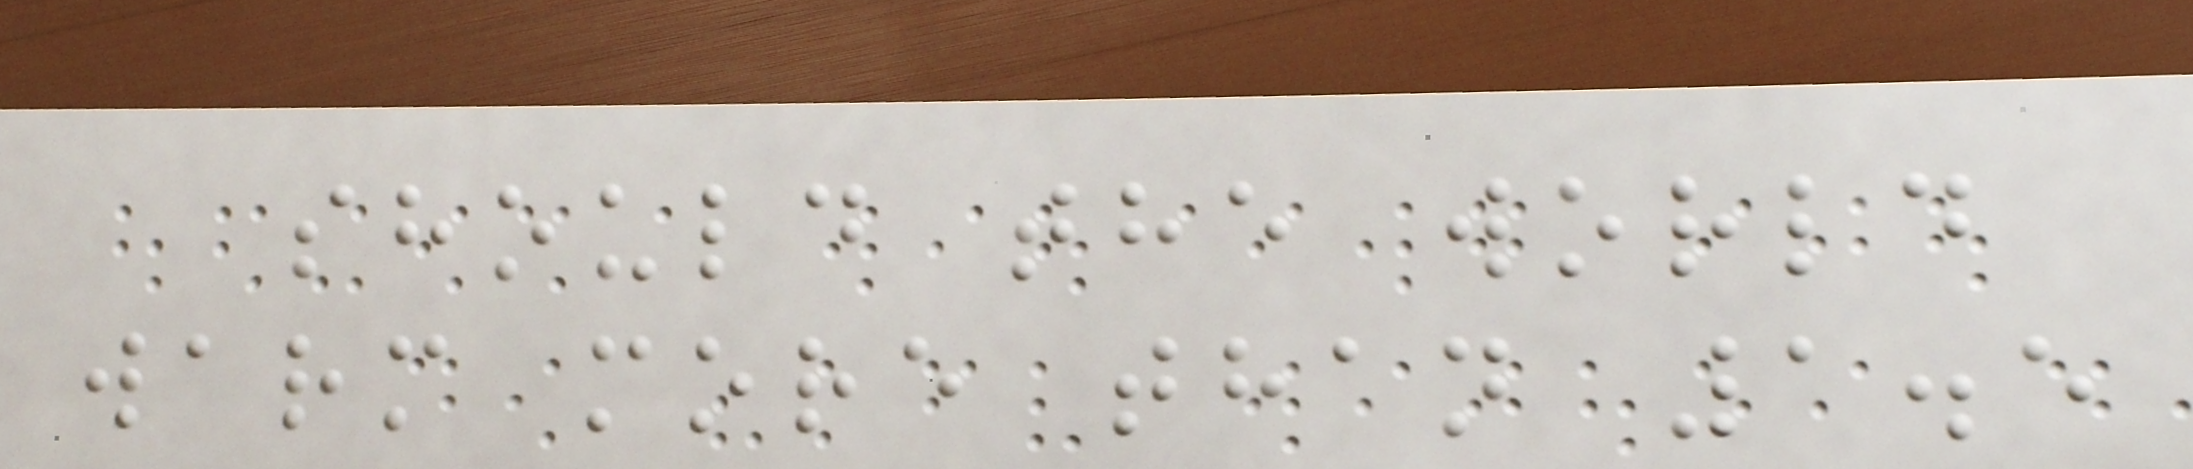should the world
warm more than 1.5
